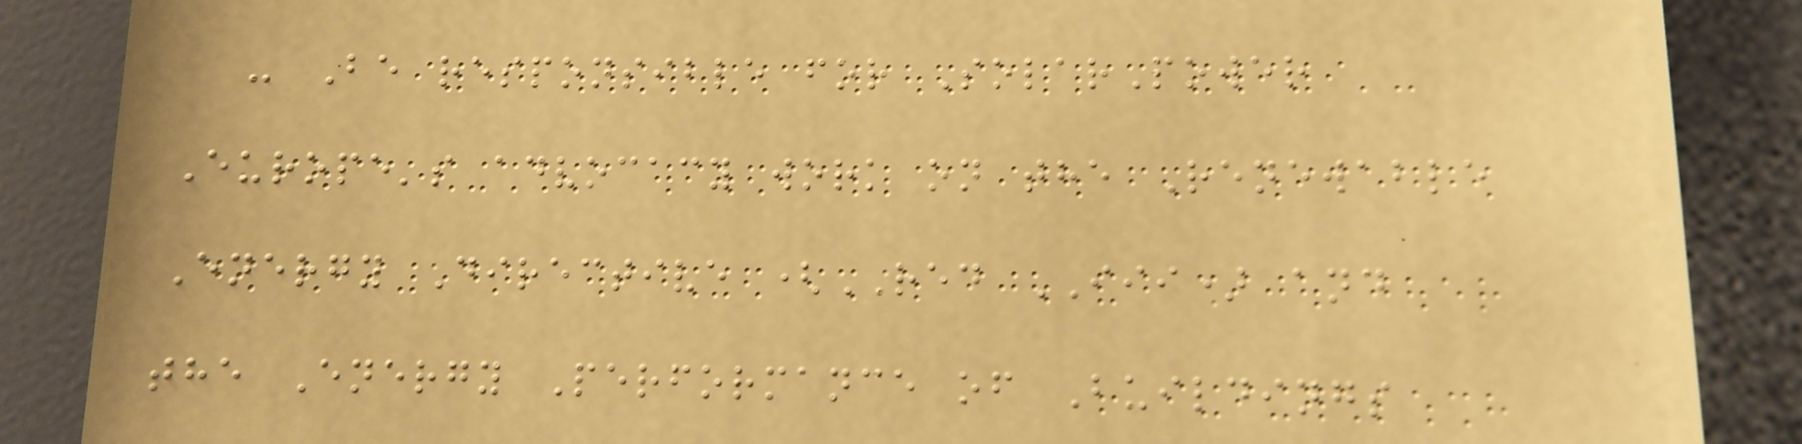- Be responsible for SolarPower
Europe's advocacy work on the Renewable
Energy Directive (RED III) and
the Energy Performance of Buildings
